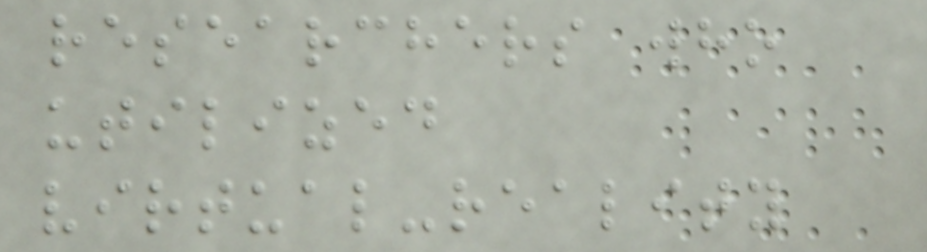researchers who
utilized
virtual-reality
